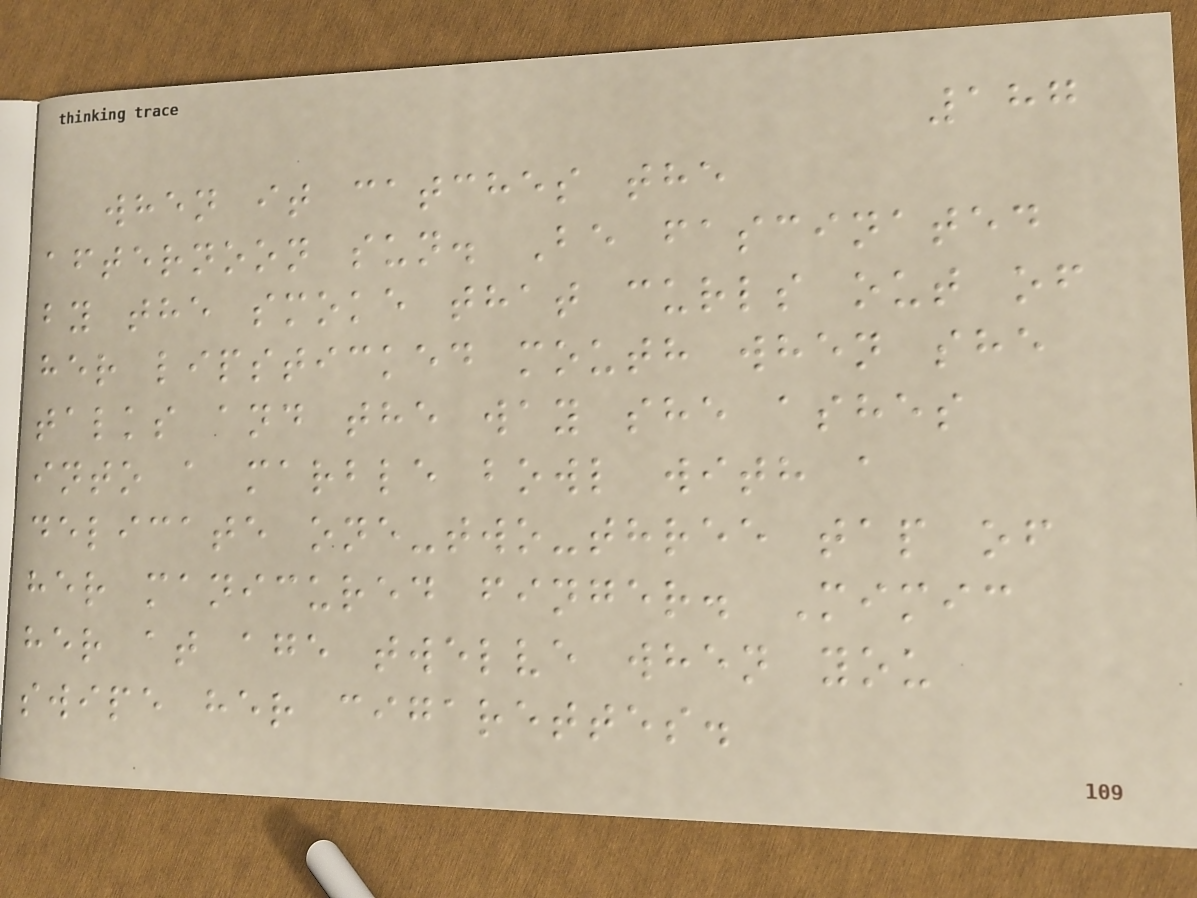187
when it catches the
afternoon sun. Be fascinated
by the smoke that curls out of
her lipsticked mouth when she
talks and the way she ashes
into a marble bowl with a
delicate one-two-three tap of
her manicured finger. Mimic
her at age twelve when you
swipe her cigarettes.
